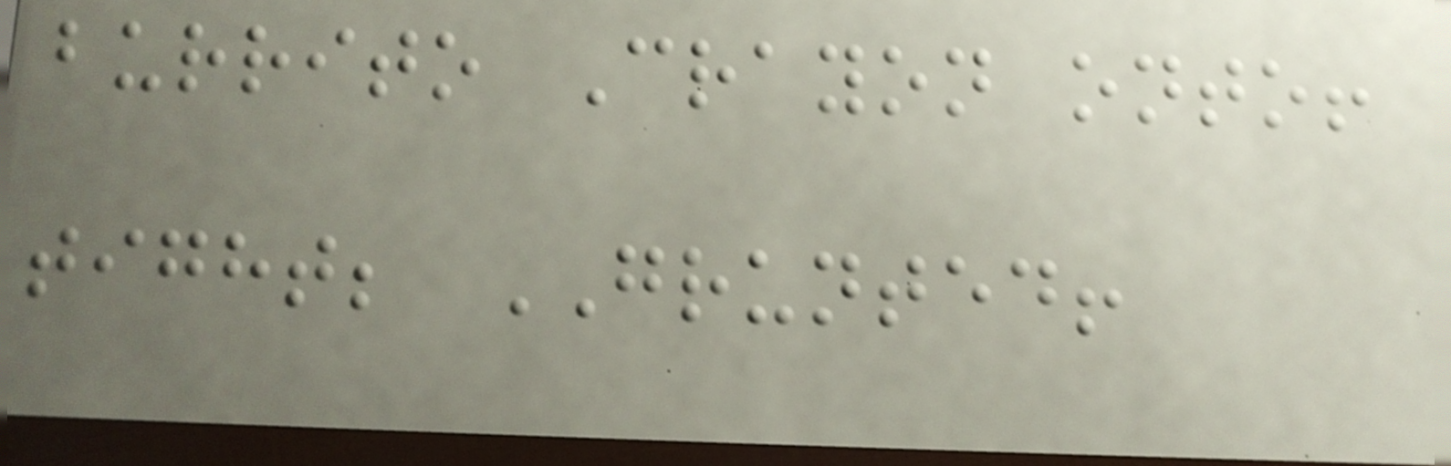burrito Crayon onto!
tight; GRUNTED!
